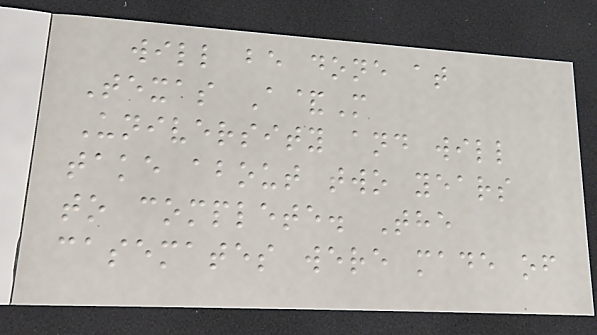will be done at
Texas A&M
University and will
take about two years
to complete. The
casemates were made of
